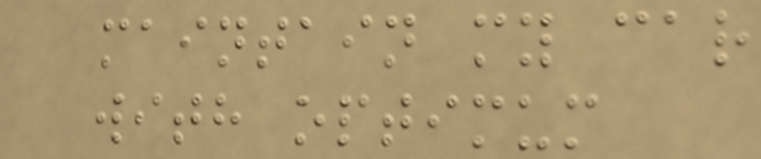maintain my car
with optimum
